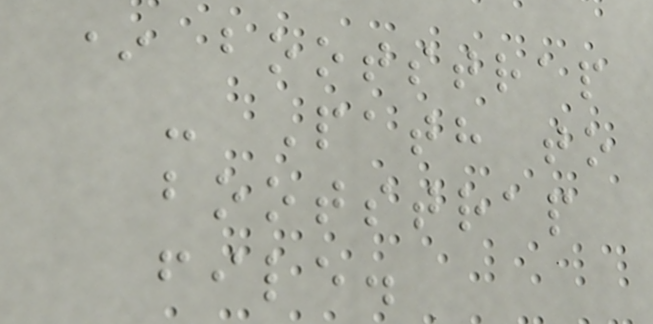* bootstrap
- Path to
bootstrap
file.
